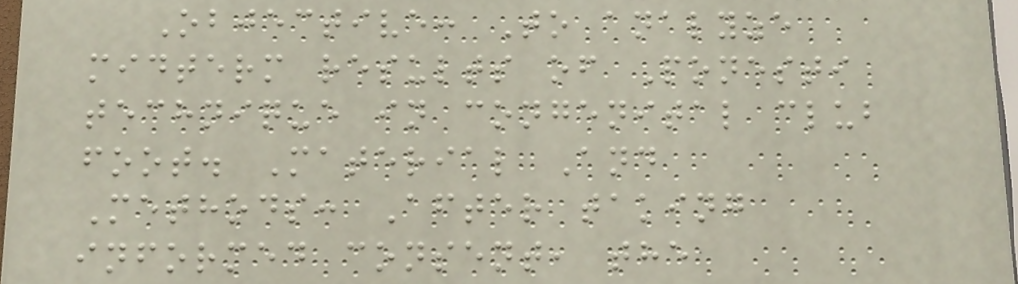Objective: To analyze
midterm results of Ponesti
technique in congenital club
foot. Material And
Methods: After taking
informed consent, the
